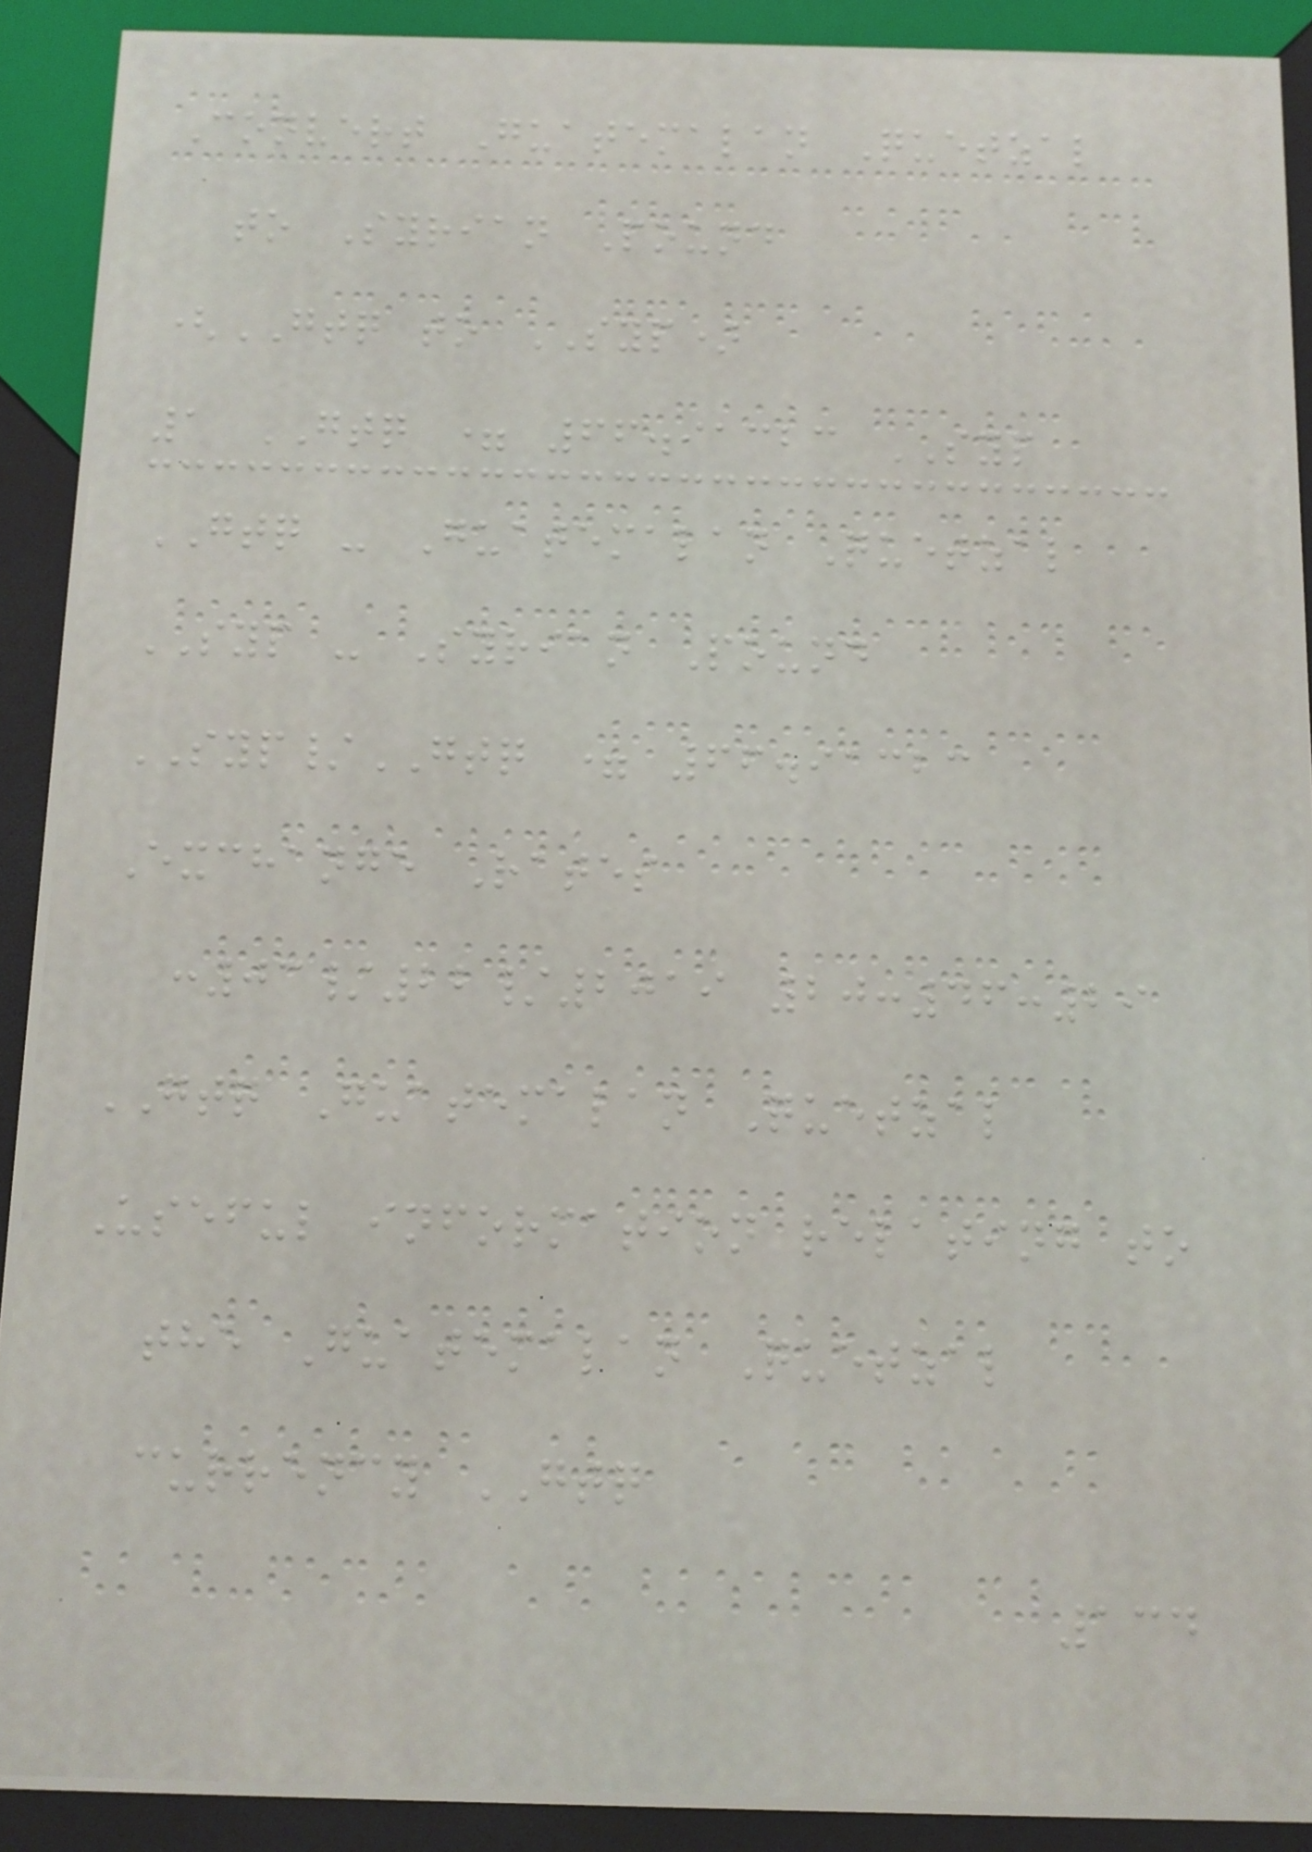Convert Guatemalan Quetzal
to Syrian Pound
(GTQ to SYP)
1 GTQ = 66.91323 SYP
GTQ - Guatemalan Quetzal
SYP - Syrian Pound
SYP/GTQ = 66.91323
Exchange Rates
:03/22/2019 20:46:29
GTQ Guatemalan Quetzal
Useful information relating to
the Guatemalan Quetzal
currency GTQ
134
